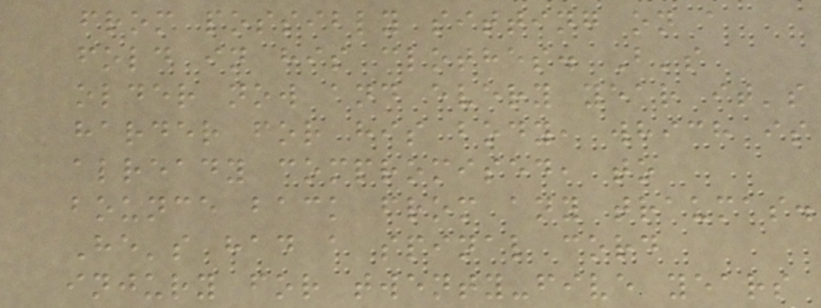from possibly sitting on a
fold in his clothes. B's
older now and every year it's
harder for his body, which is
already compromised, to
bounce back from any traumas.
He's had a spinal cord
injury for twenty-five years
